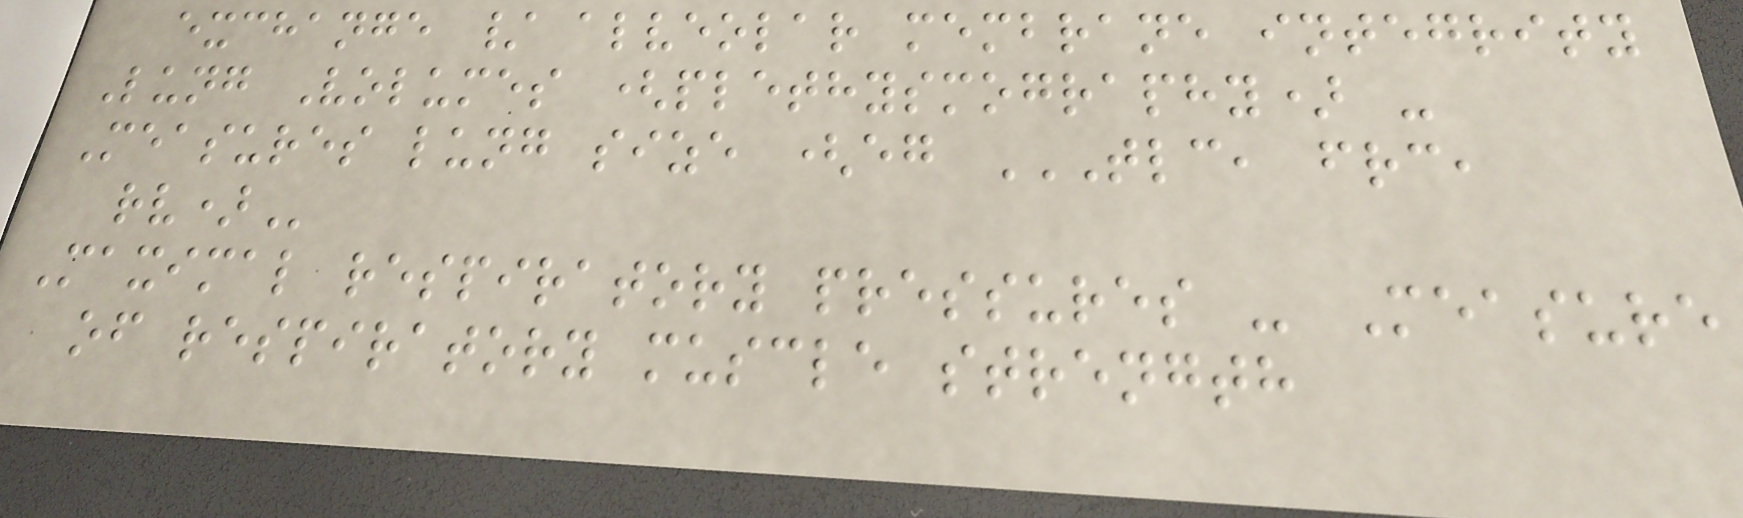exchange / alveolar membrane integrity
Lung Volumes (plethysmography) -
Measures lung size (eg TLC, FRC,
RV)
Maximal respiratory pressures - Measure
of respiratory muscle strength
